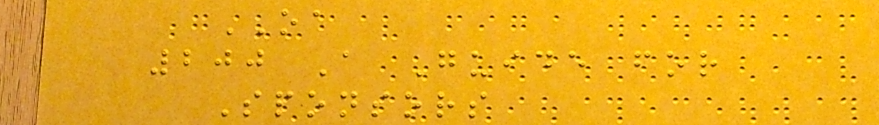OA
200 A Guide for
Sponsors
